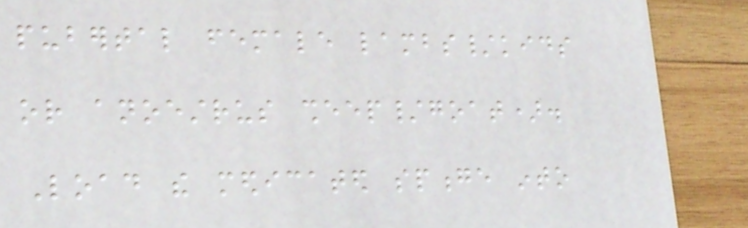pubertal female lambs/kids
or anoestrus sheep/goat).
Load the medicated sponge into
